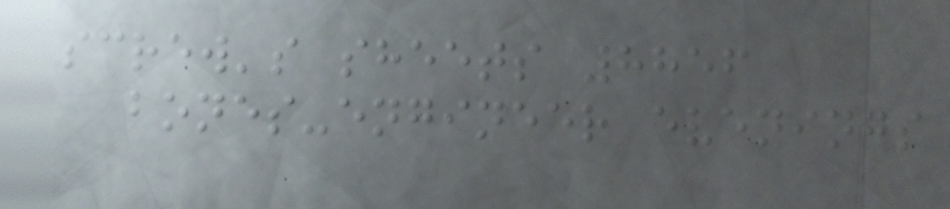screw's sheets 8856
bones-engineer evenings
